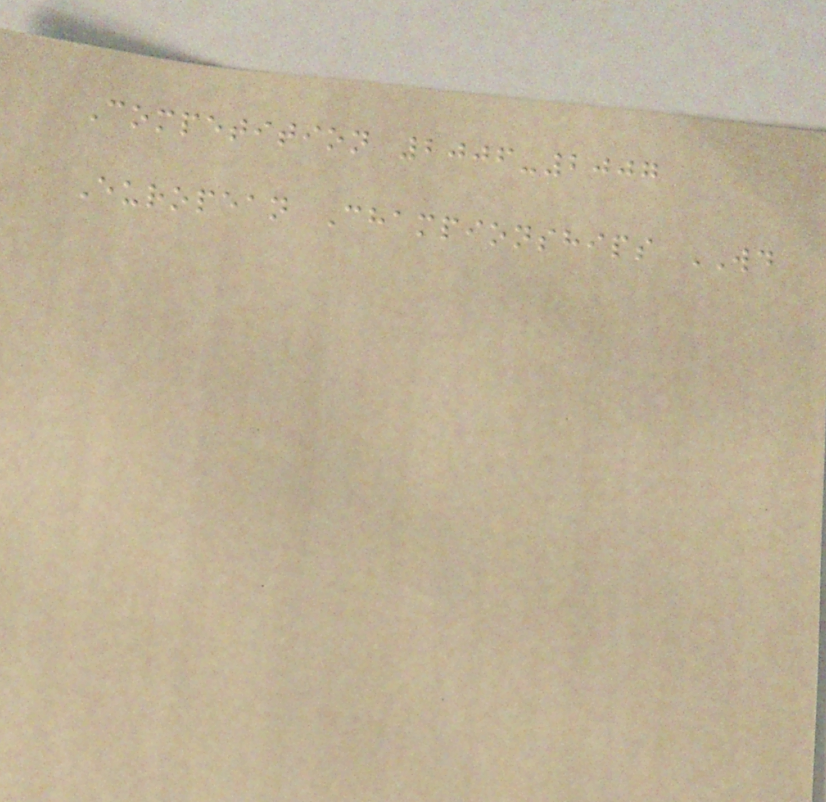Competition 2006-2007
European Championships WD
